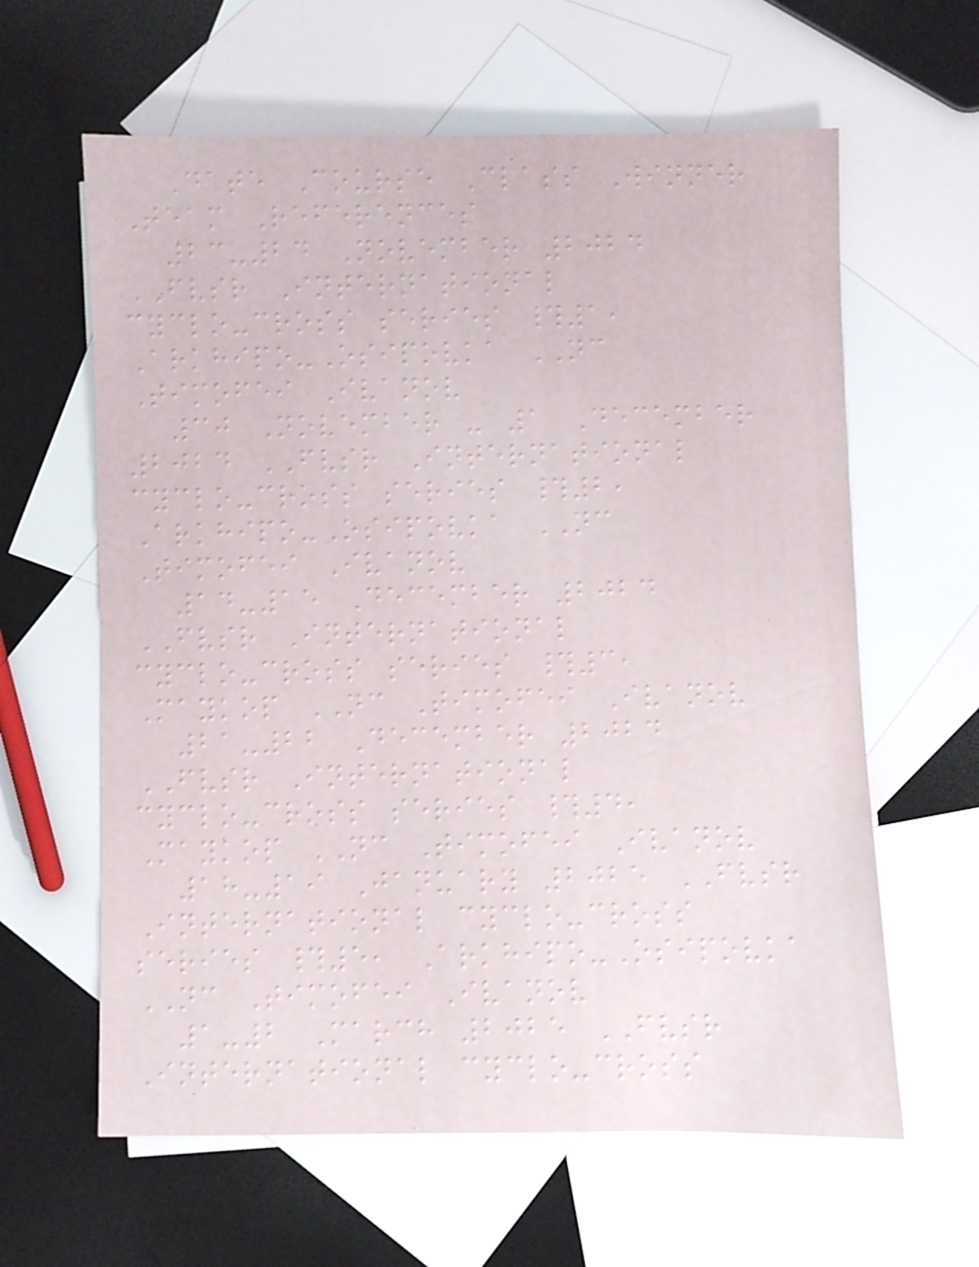Date Course Class Winner
Team References
23-24 November 2024
FVSR International
cyclo-cross series #1,
Arkhipo-Osipovka NC
Timofei Ivanov
30 November - 1 December
2024 FVSR International
cyclo-cross series #2,
Arkhipo-Osipovka NC
Timofei Ivanov
14-15 December 2024
FVSR International
cyclo-cross series #3,
Maykop NC Timofei Ivanov
21-22 December 2024
FVSR International
cyclo-cross series #4,
Maykop NC Timofei Ivanov
18-19 January 2025 FVSR
International cyclo-cross
series #5, Arkhipo-Osipovka
NC Timofei Ivanov
1-2 March 2025 FVSR
International cyclo-cross
